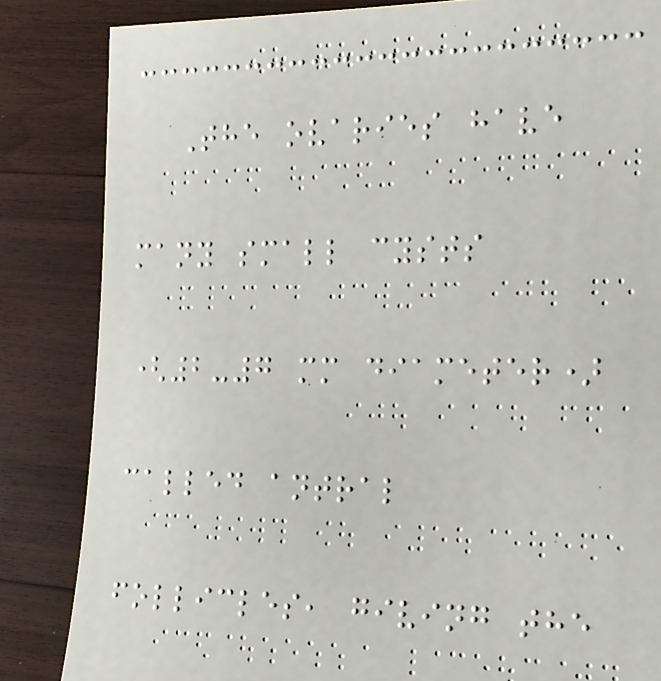The ovaries have
many small cysts
(2-7 mm diameter)
called antral
follicles, giving the
